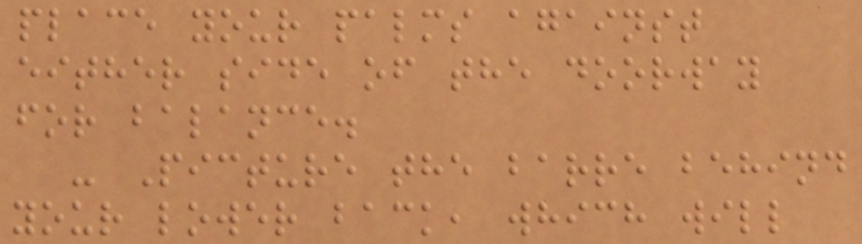place your palms against
either side of the doorway
for balance.
- Picture the barre behind
your lower back, which will
